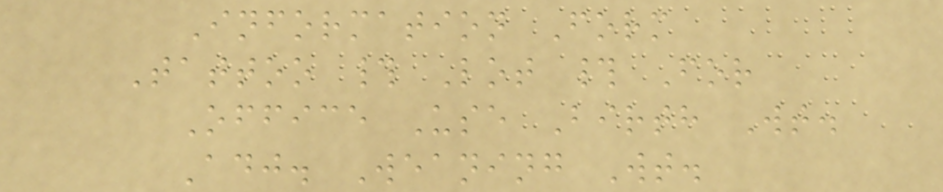Information Form
Tattoo # Lot # For
Office Use Birth Wt.
Adj. Weaning Wt.
